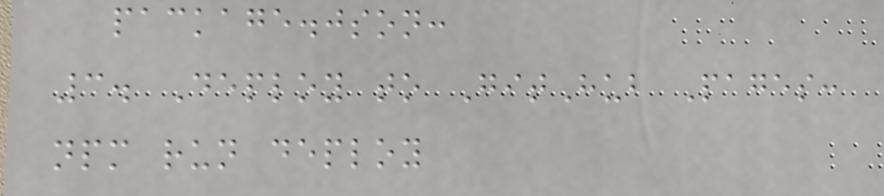package.json:
3. Deploy to GitHub Pages:
npm run deploy
